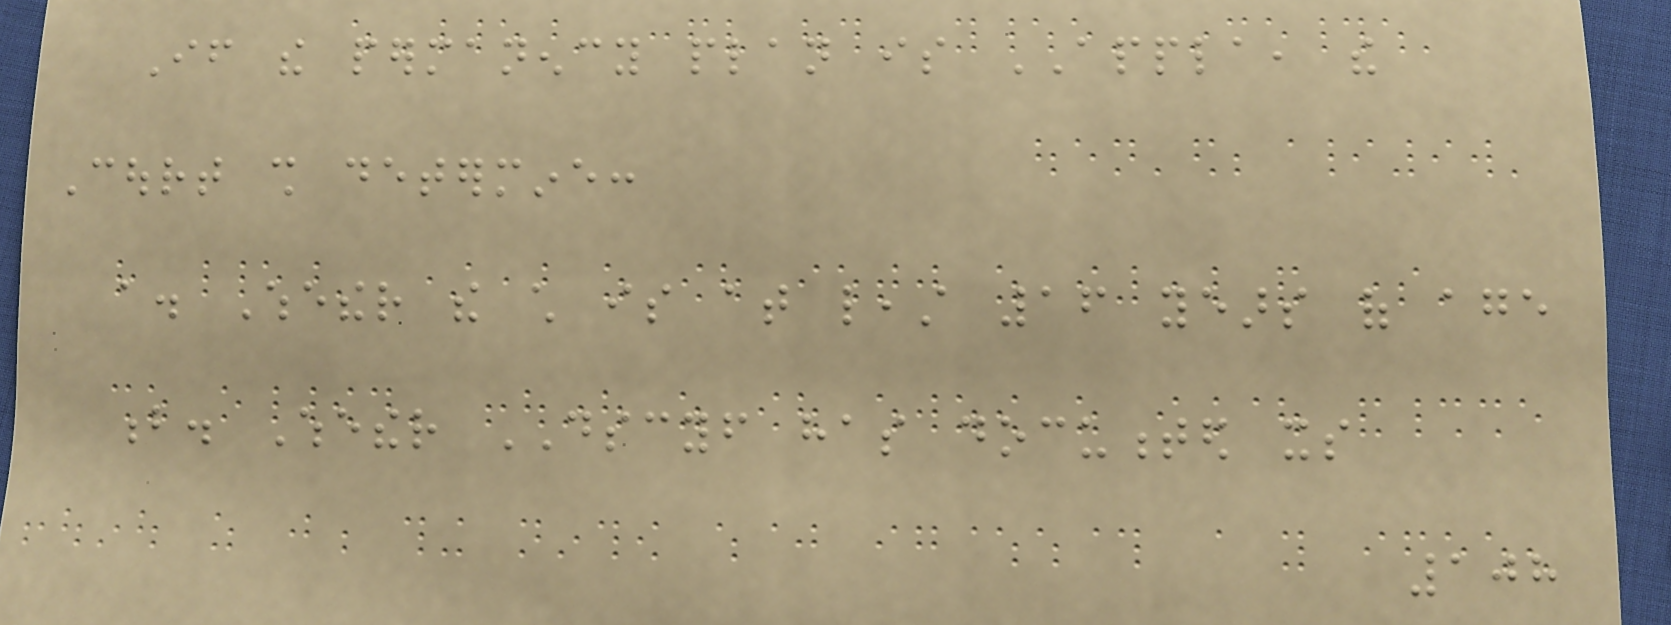If the permanency plan is APPLA, the
Court shall determine:
a. Whether the child is at least 16 years of age
b. Whether DSCYF has documented its
108
